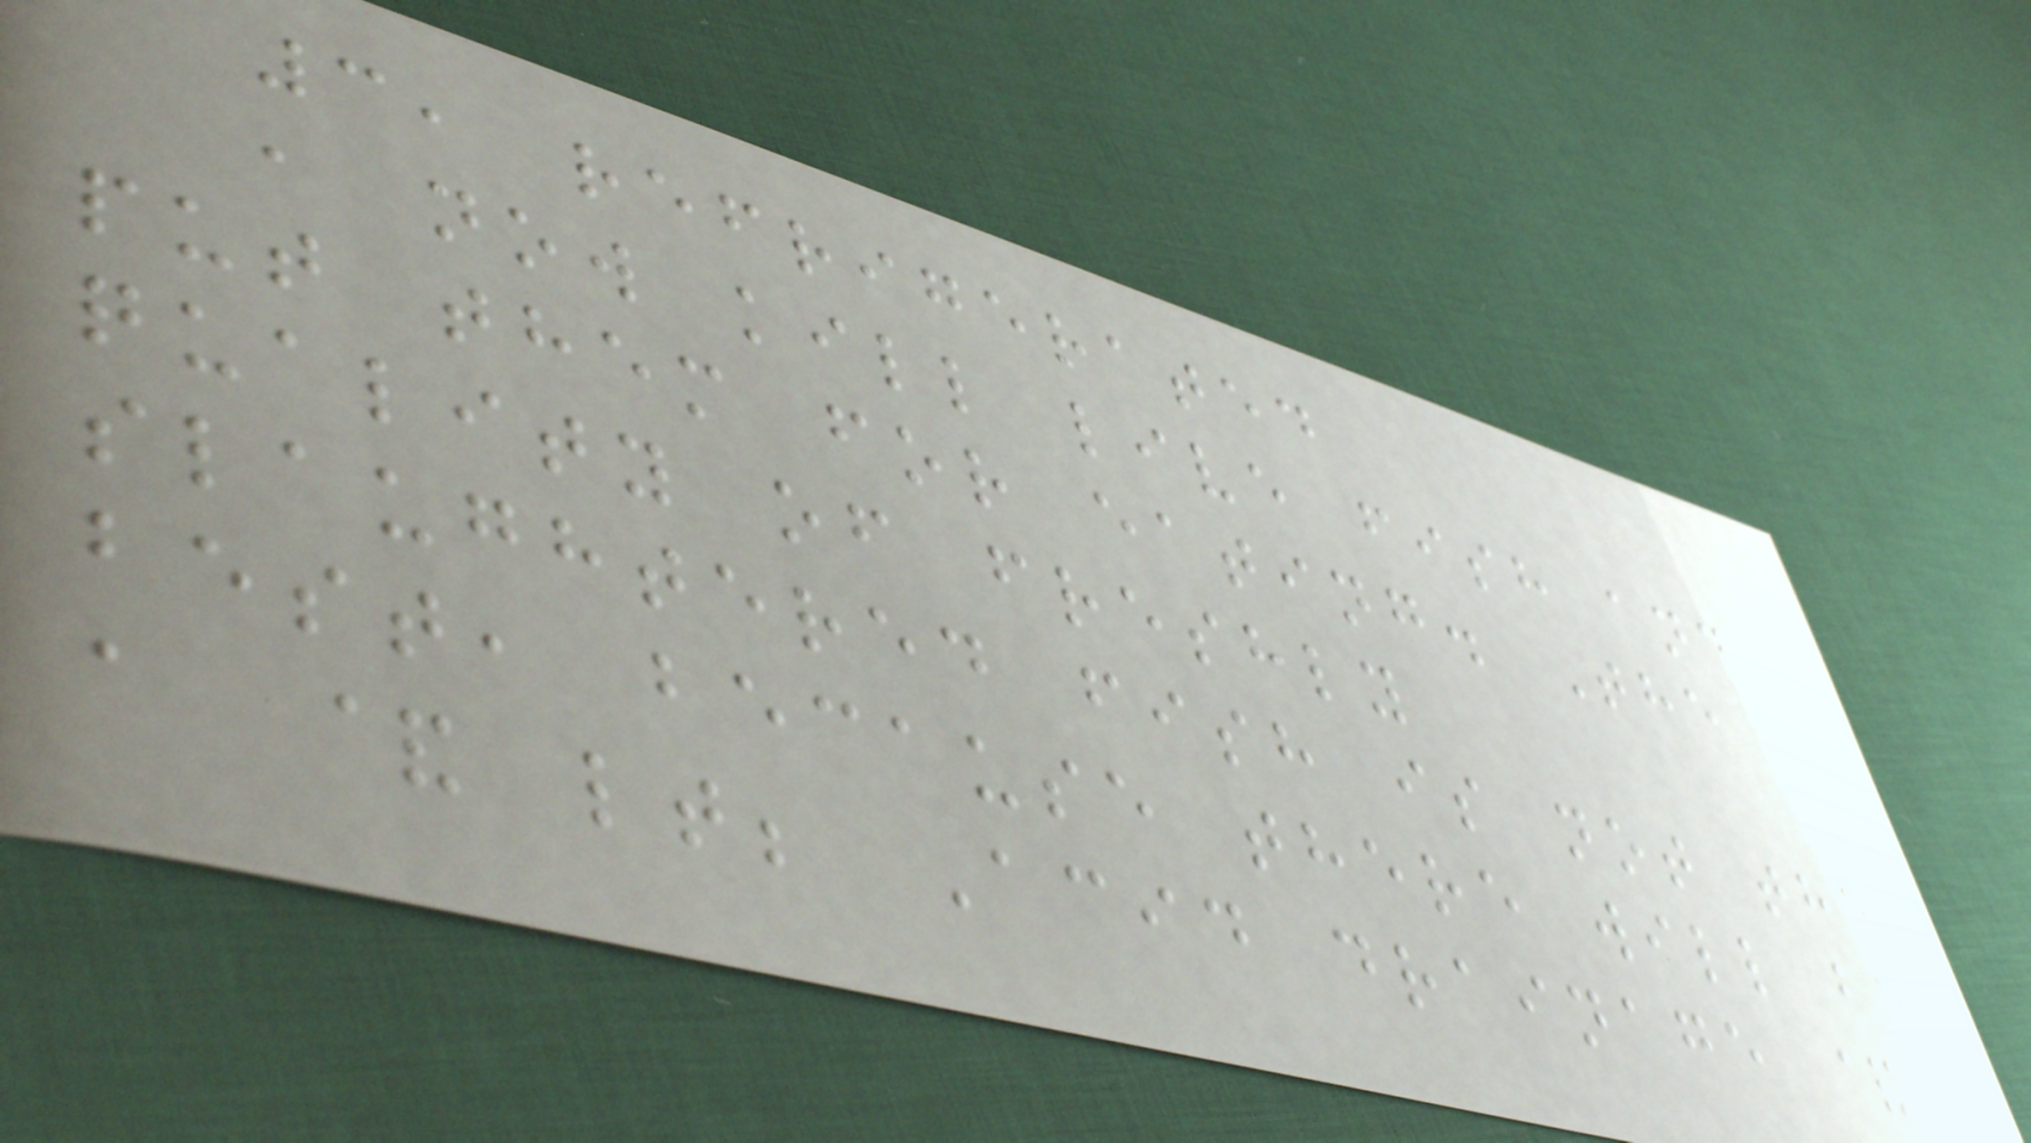3, refrigerated
, now kill live fish and
put them for eating. The
quality of freshly
slaughtered fish is not the
best, because there will be
a & lt; Acid drainage &
